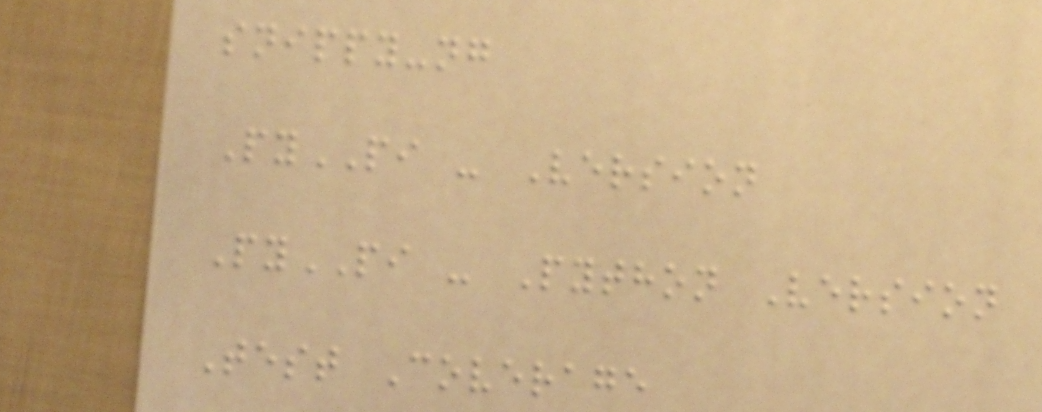snippy-ng
PyPI - Version
PyPI - Python Version
Test Coverage
